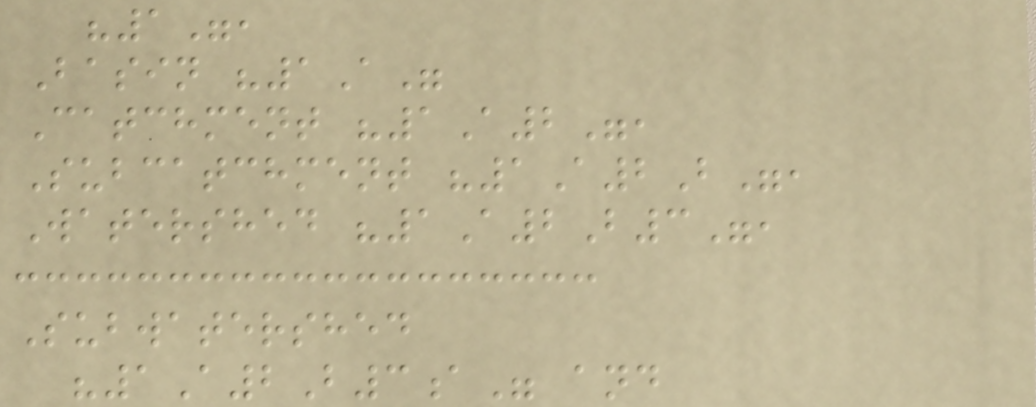"1",
Basin "1A"
Catchment "1A2",
Subcatchment "1A2B",
Watershed "1A2B3",
Subwatershed
"1A2B3a" and
